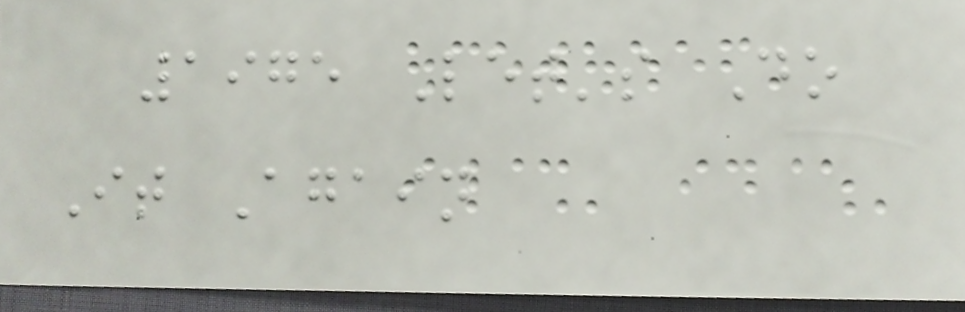1975 Let's Do
It Again
